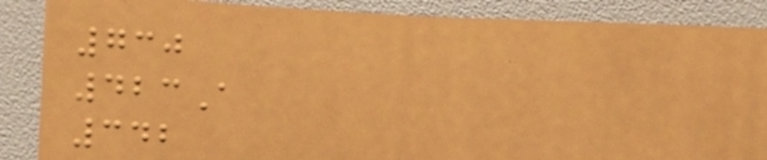730
423A
342
